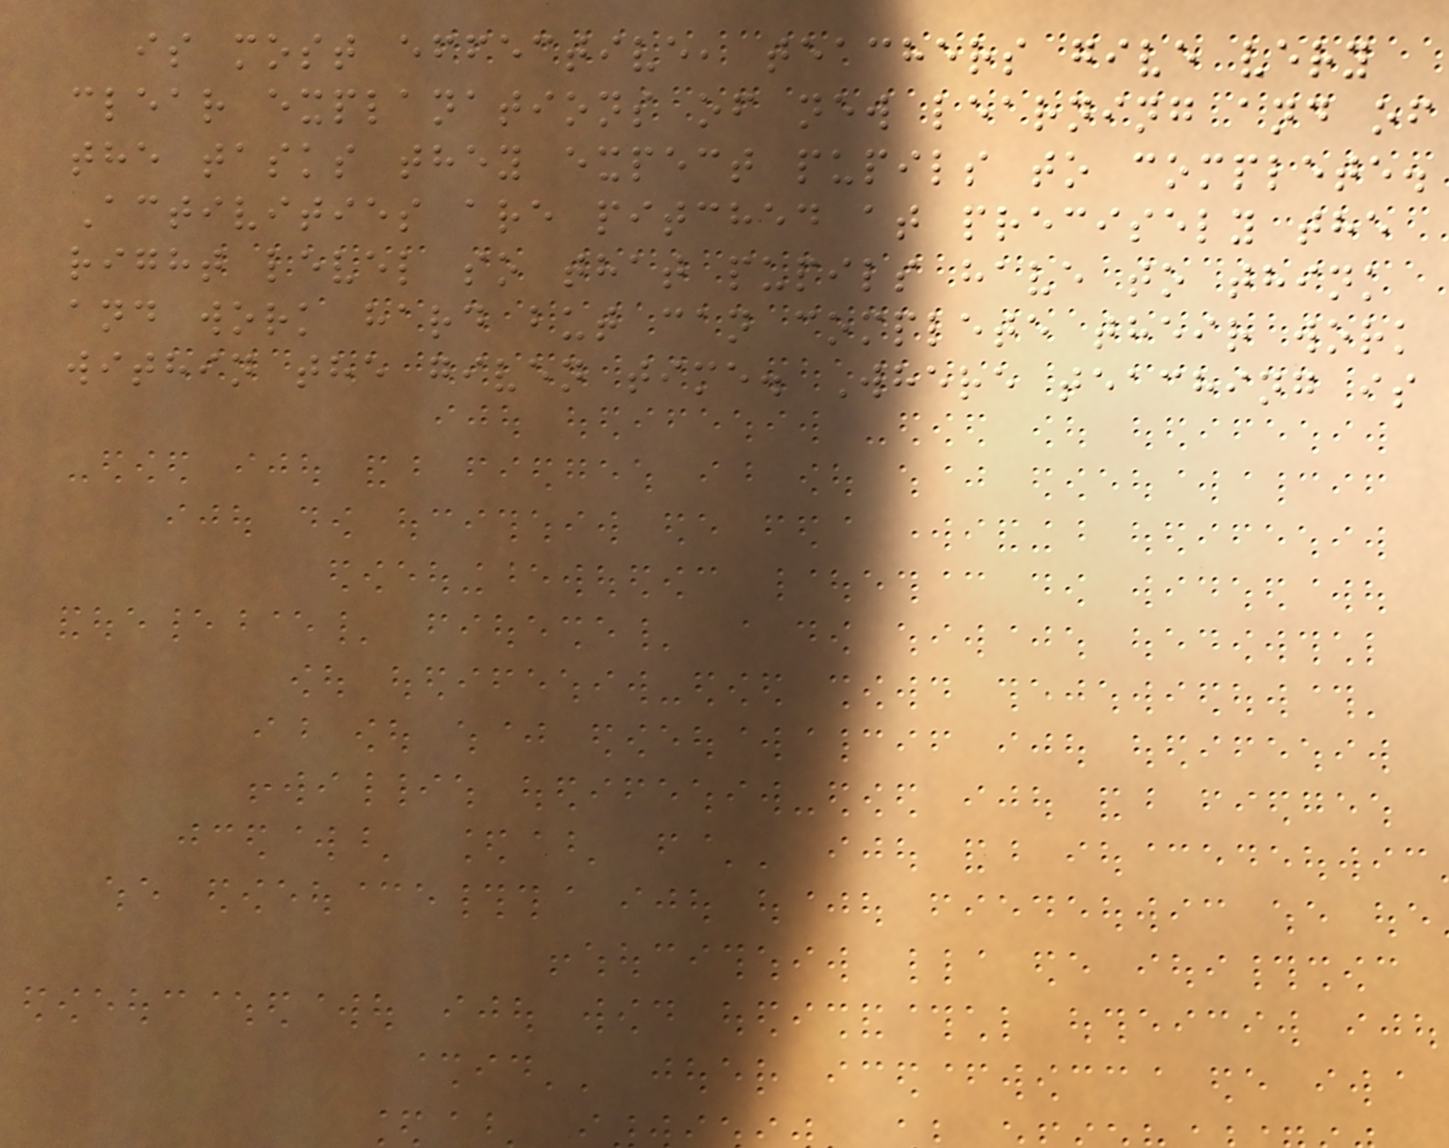is most effective, teachers give very
clear explanations of new learning and of
the tasks they expect pupils to complete.
Activities are pitched at precisely the
right level so that pupils have to think
and work hard but can complete their work
within the given time. Where teaching is
